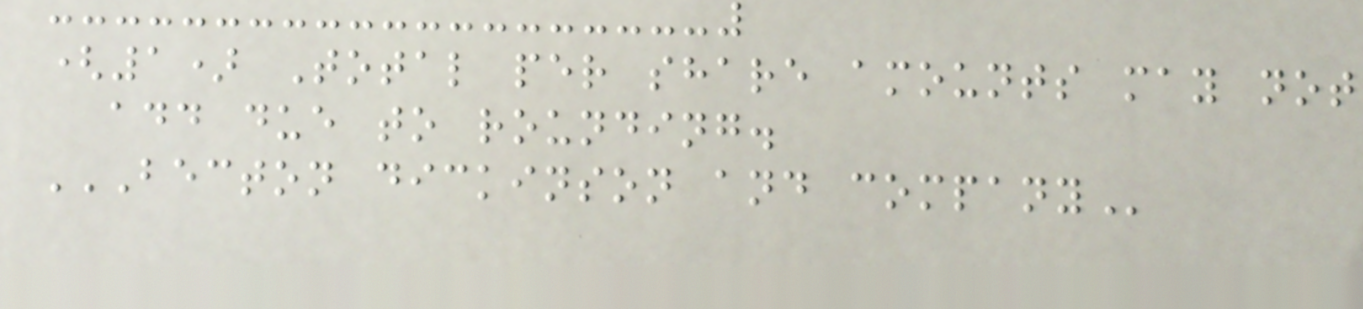(1) Total per share amounts may not
add due to rounding.
BECTON DICKINSON AND COMPANY
